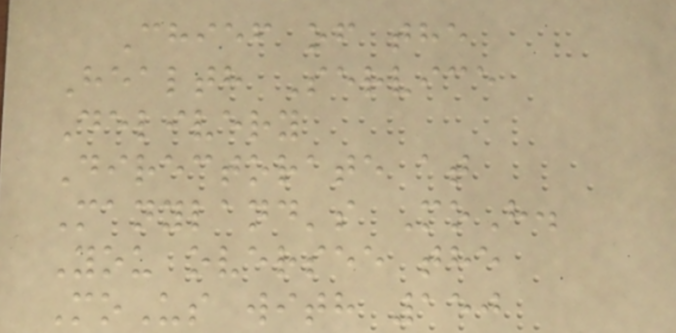Chief of the
Health Service
Delivery
Directorate at
Manyland's MoH.
You oversee the
MoUs with 150
